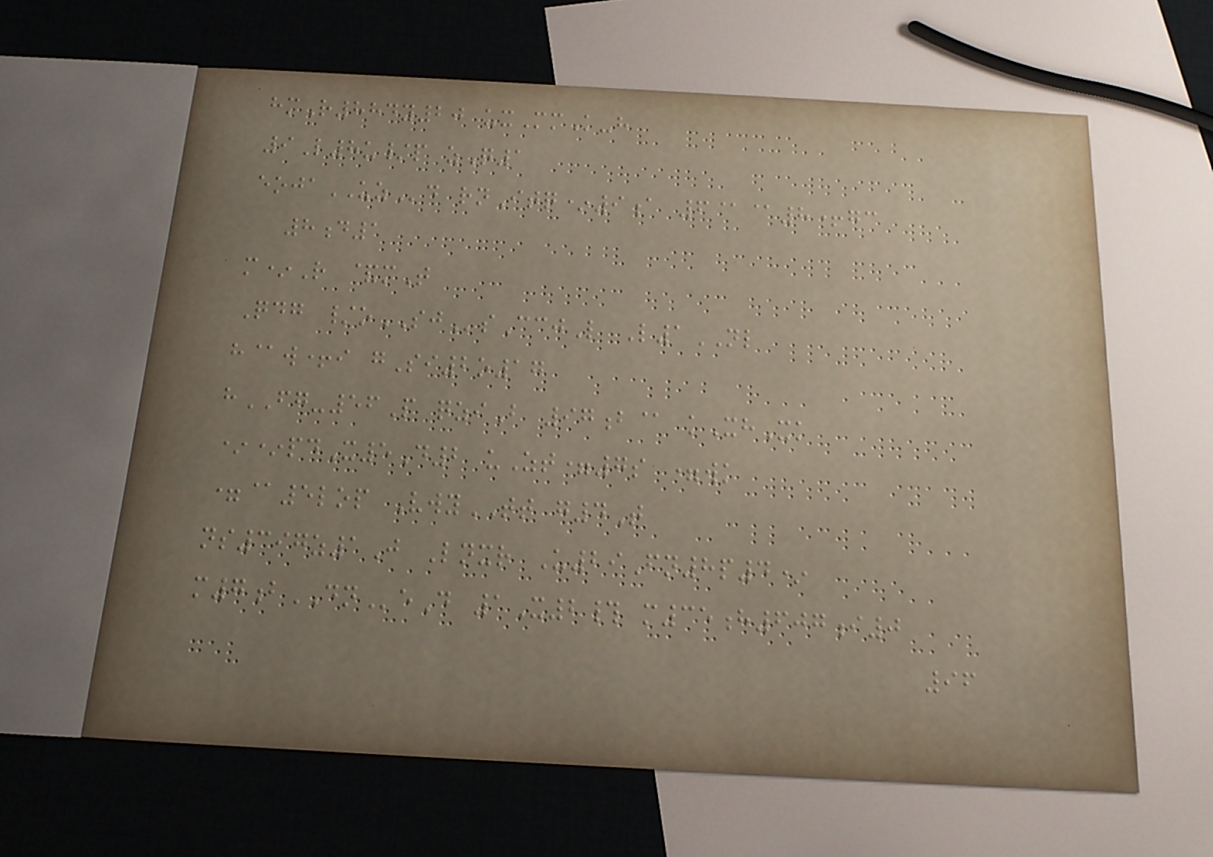hmR884y20 uxMmK-h
9L8u/p zQ1
eojaUZd rnItq*9a 6@@8+gc
8d1
m*R &mT
Qdg /oSJsCcjL L1NL
h@w+i gSi2o17
hFG-56P qziB 97b@ kXhXk
**pdX5D2 uZt=7s =wk
=@5lop VwyTT g4T
ns397z1J Lnxr U29Fn8p4*
m7bDNeD 1X2# m35h607i0
96
